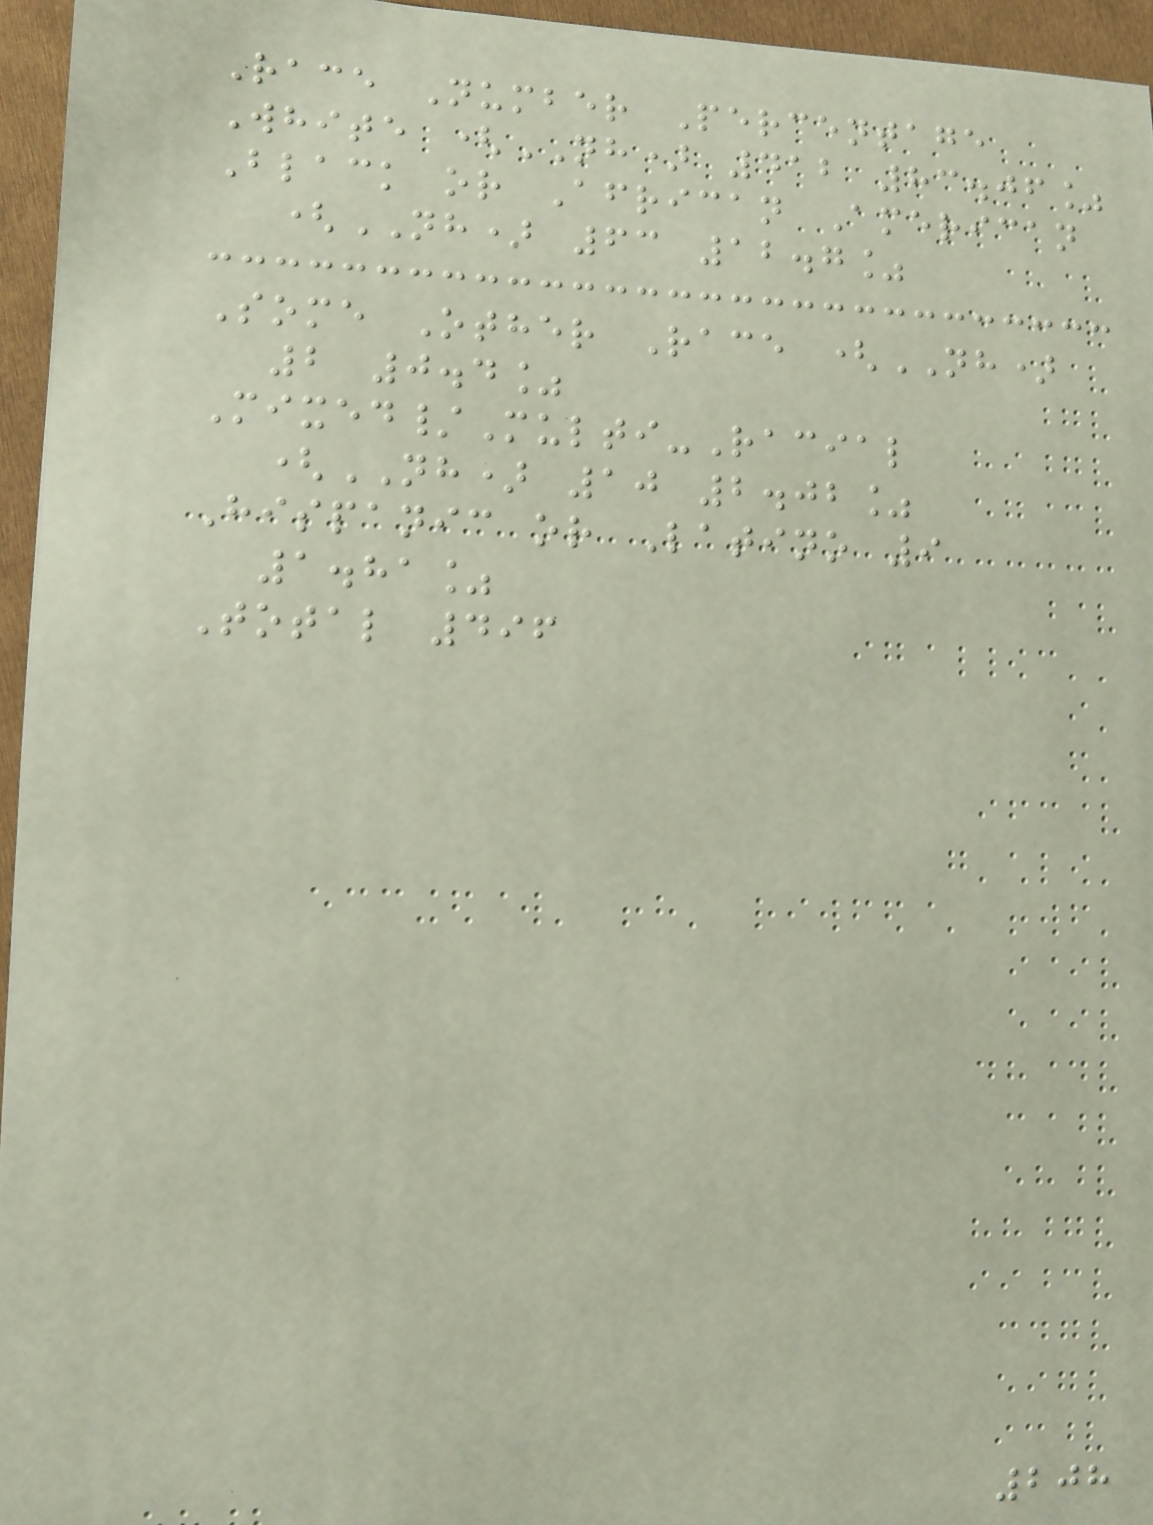Race Number Percentage
White (NH) 412 83.06%
Black or African American
(NH) 63 12.7%
Some Other Race (NH)
2 0.4%
Mixed/Multi-Racial
(NH) 10 2.02%
Hispanic or Latino 9
1.81%
Total 496
208
